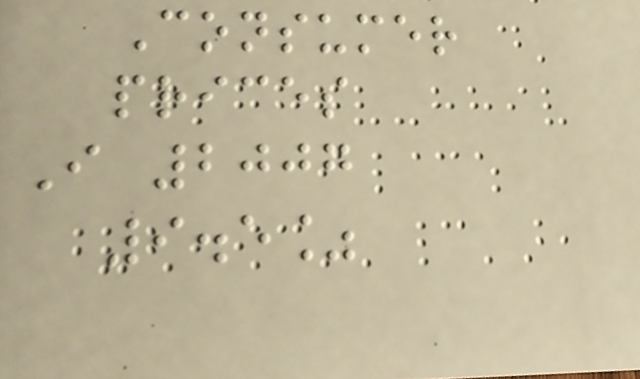Consumer
prices
I 2007
9.5%
